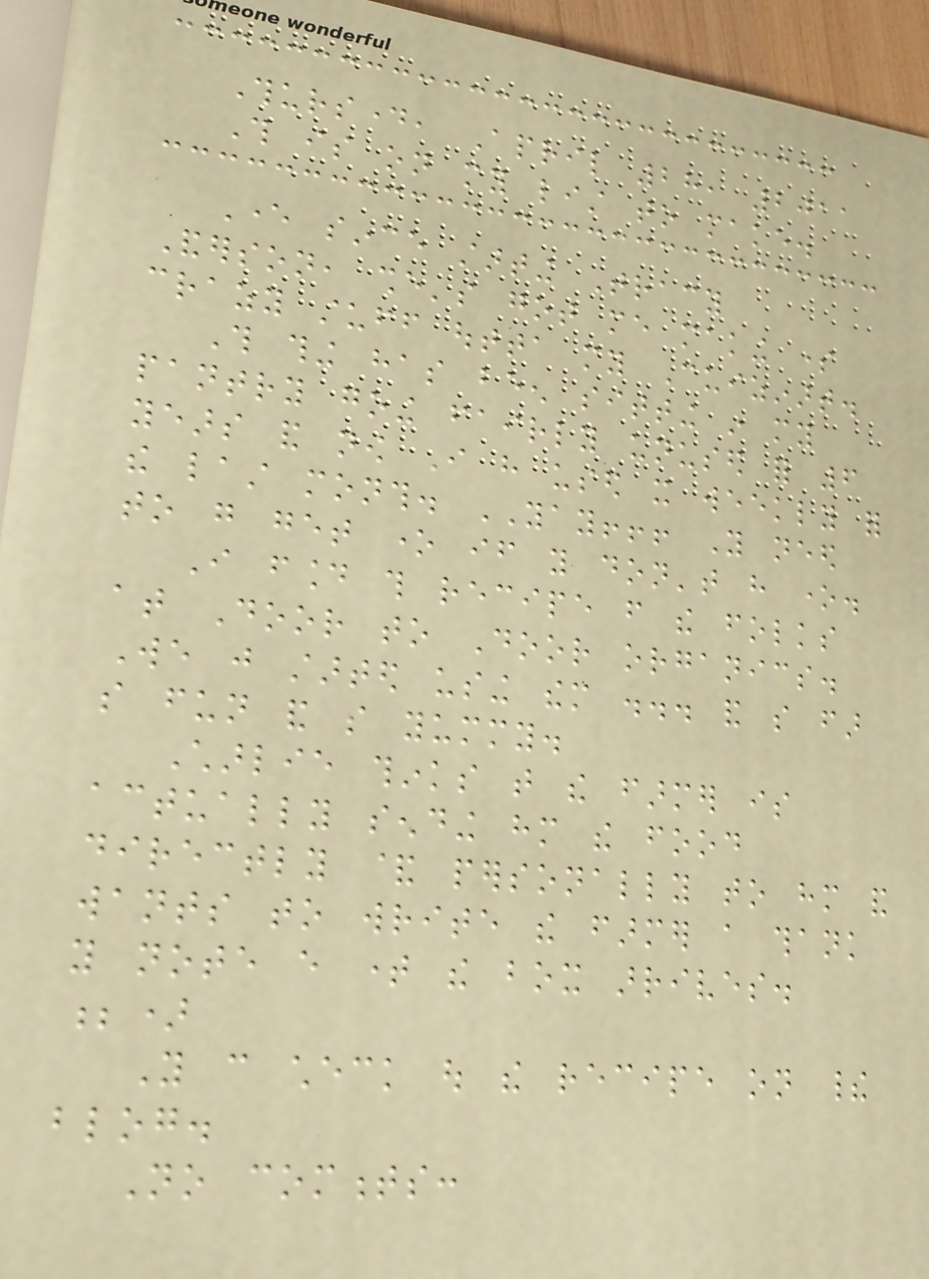Thursday, April 28, 2011
This is on my list to make.
Ever since starting Tracy
Anderson, she's got me making some
crazy stuff outta my Cuizinart.
This thing has been sitting in my
pantry going fairly unused for 6
years and now I have used it weekly for
the last month. YAY!!! You need
to go get one if you don't have one.
I found this recipe from the folks
at Door to Door organics.
We just started using them ... and so far
so fun and so yummy.
Charlie thinks that the farmer is
actually sending him the food
directly & personally to him and
wants to write the farmer a thank
you note every time the box arrives.
;)
You can check out the recipe on their
blog.
No comments:
